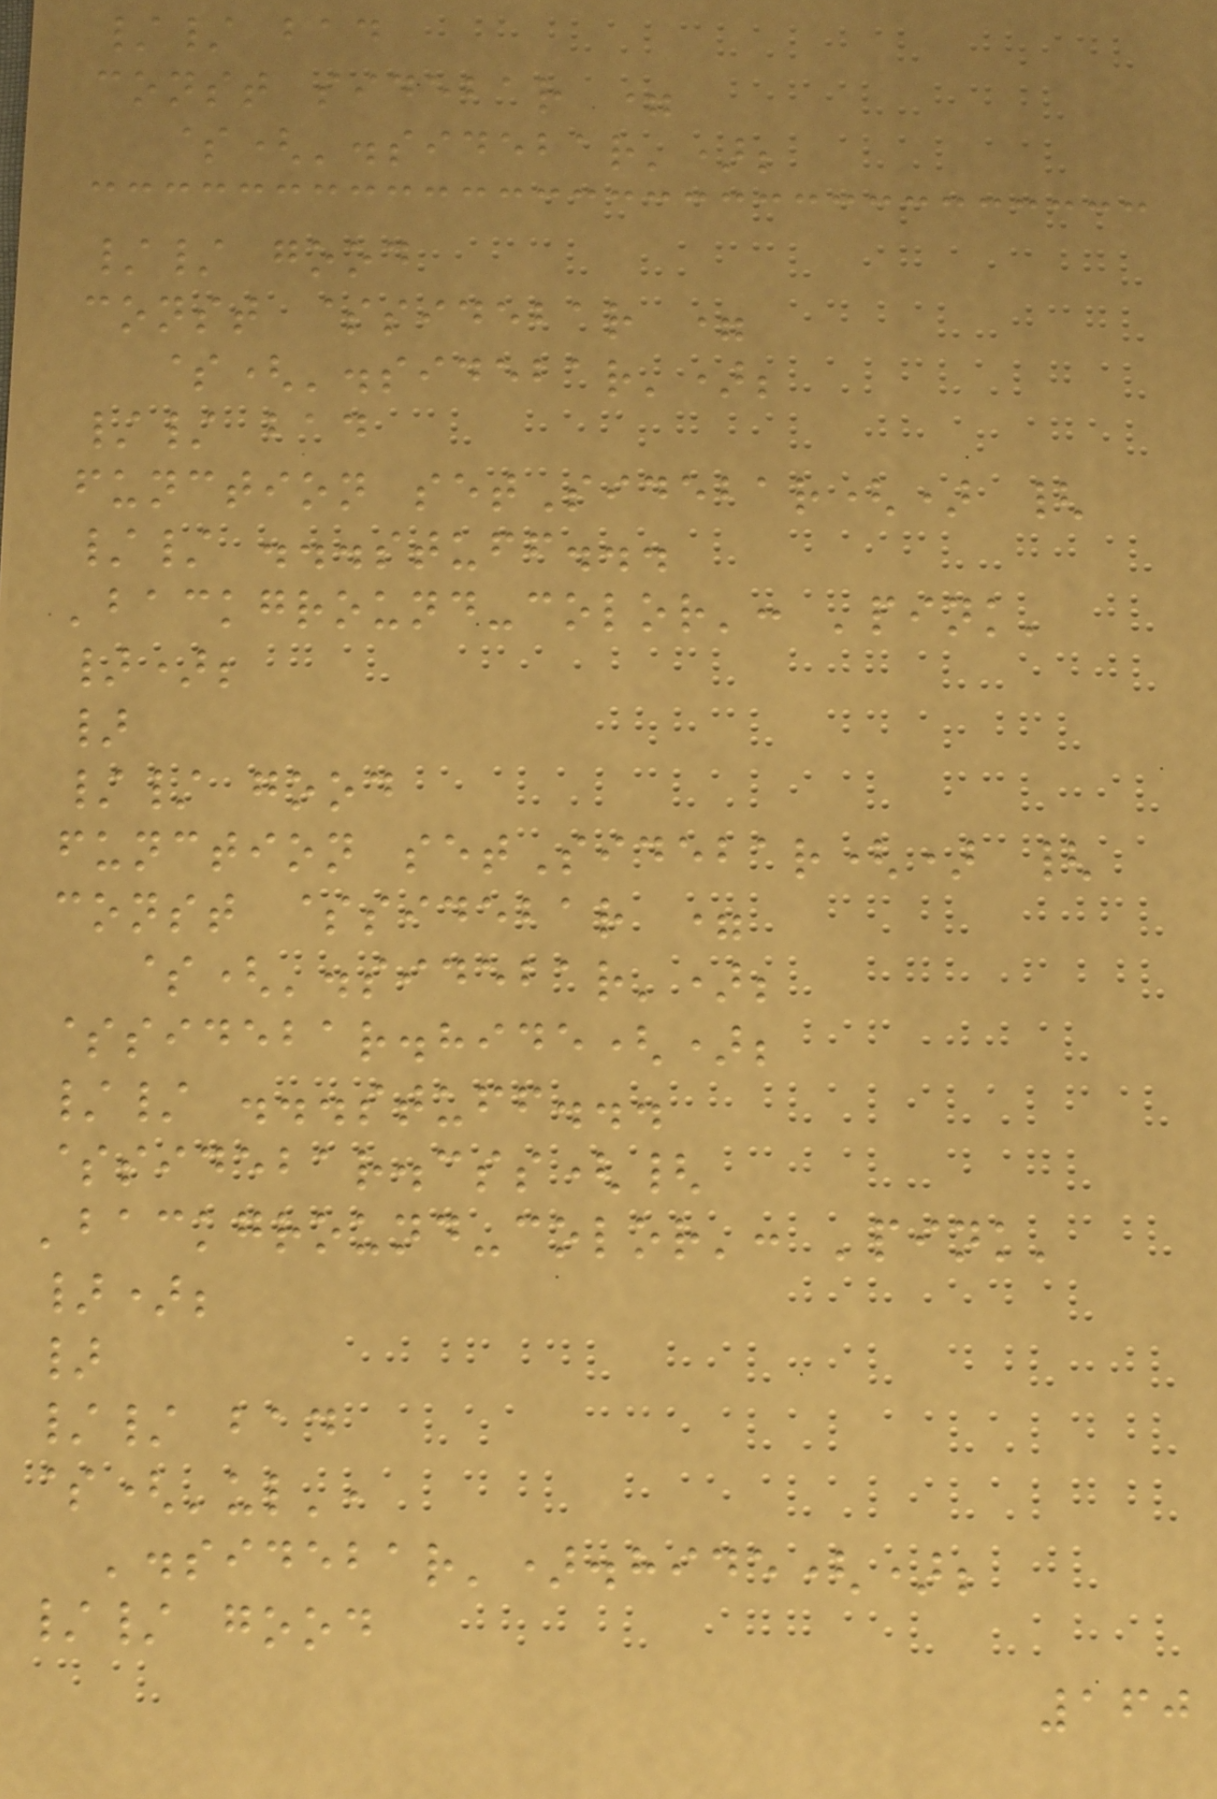// bad
const sidebar =
$('.sidebar');
// good
const $sidebar =
$('.sidebar');
// bad
function setSidebar() {
// ...stuff...
'background-color': 'pink'
});
}
// good
function setSidebar() {
const $sidebar =
$('.sidebar');
$sidebar.hide();
// ...stuff...
$sidebar.css({
'background-color': 'pink'
});
}
// bad
$('ul',
'.sidebar').hide();
// good
160
